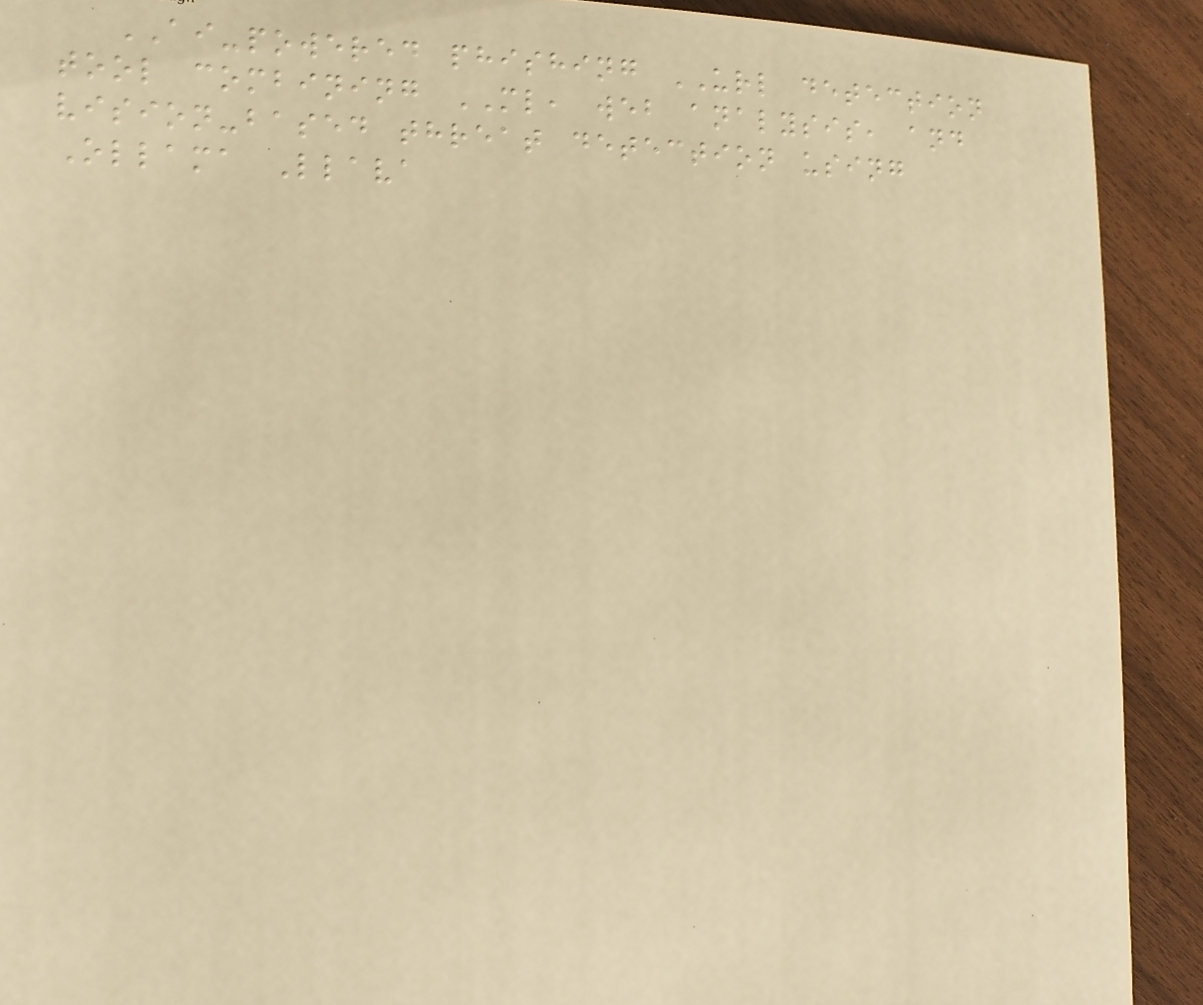AI-powered phishing URL detection
tool combining ML, web analysis, and
vision-based threat detection using
Ollama Llava
